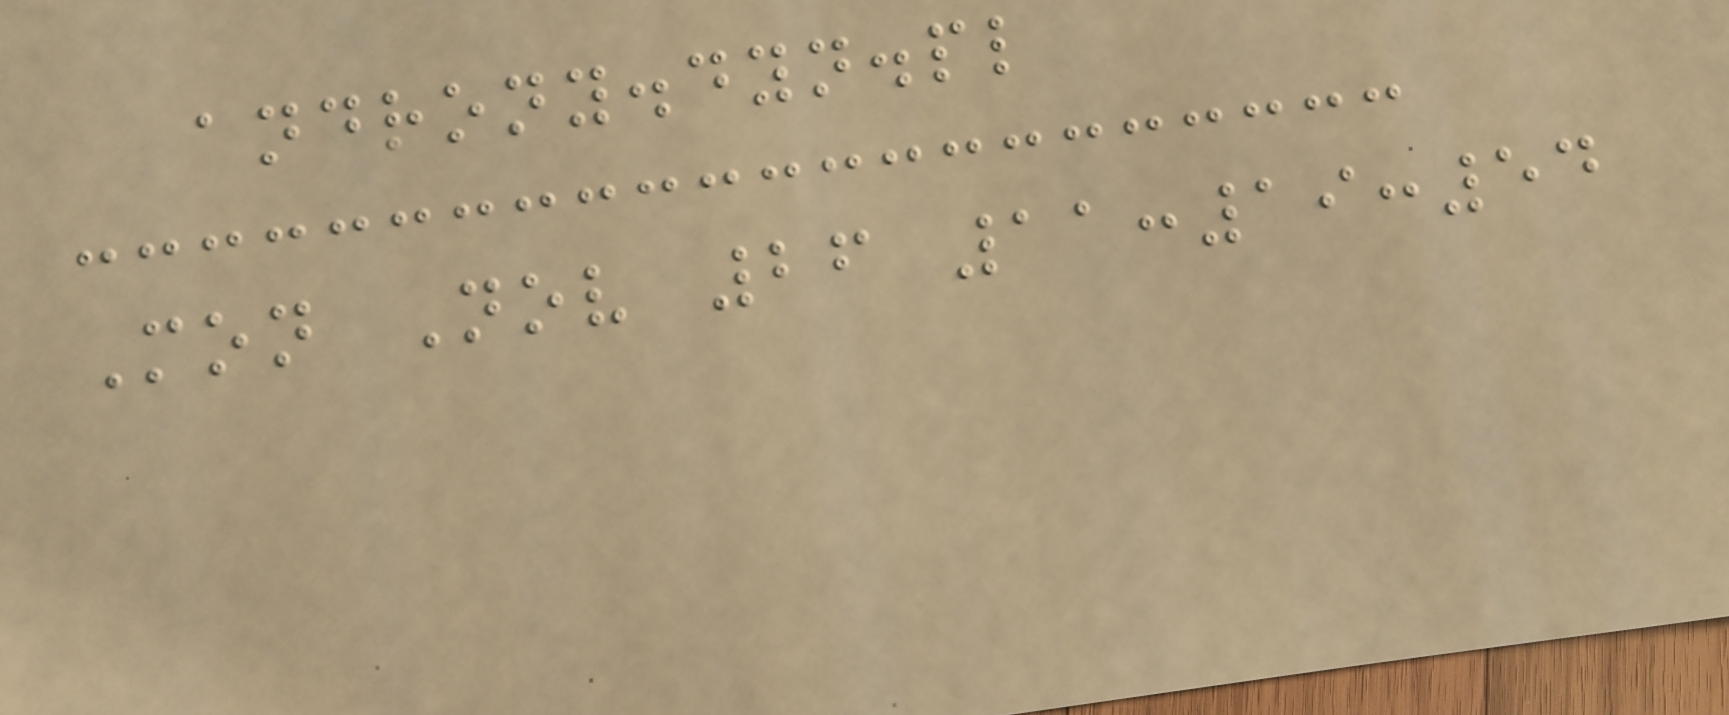androny.dyn.pl
Mon Nov 26 11:19:54
